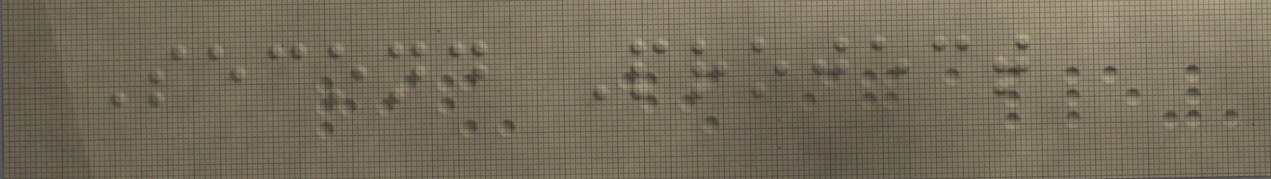Second Project
